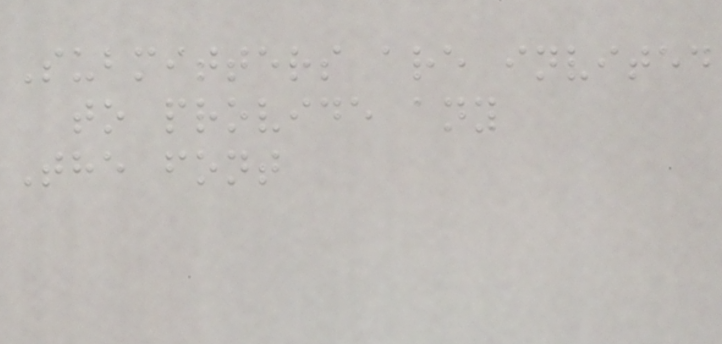Submitters are invited
to provide any
The font
